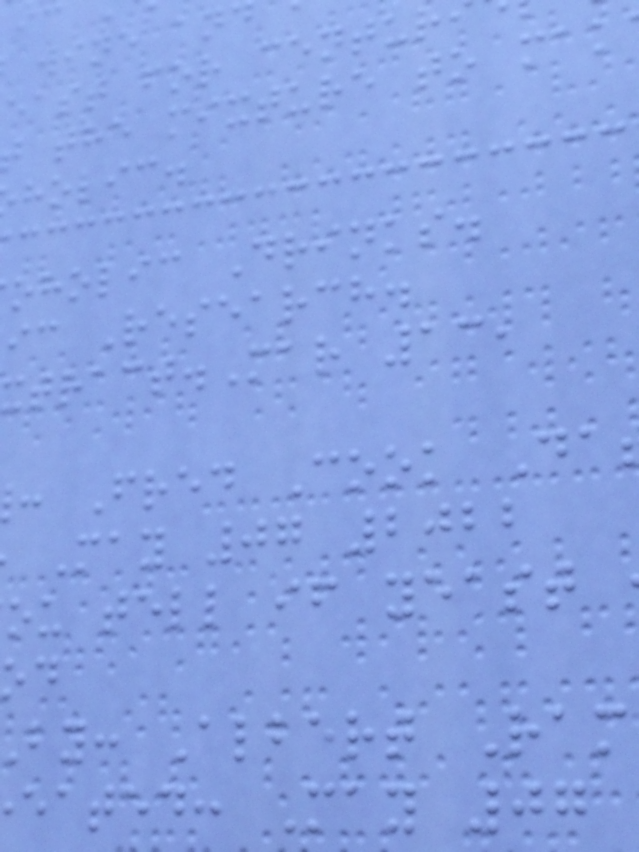east for centur
the mixture to mak
holic.
oholic Drinks.
ic Research.
tract.Mar 13,
: Fred Cook Da
May 07 2022
ou tell if yeast
by: Albert Ram
eated: May 07
